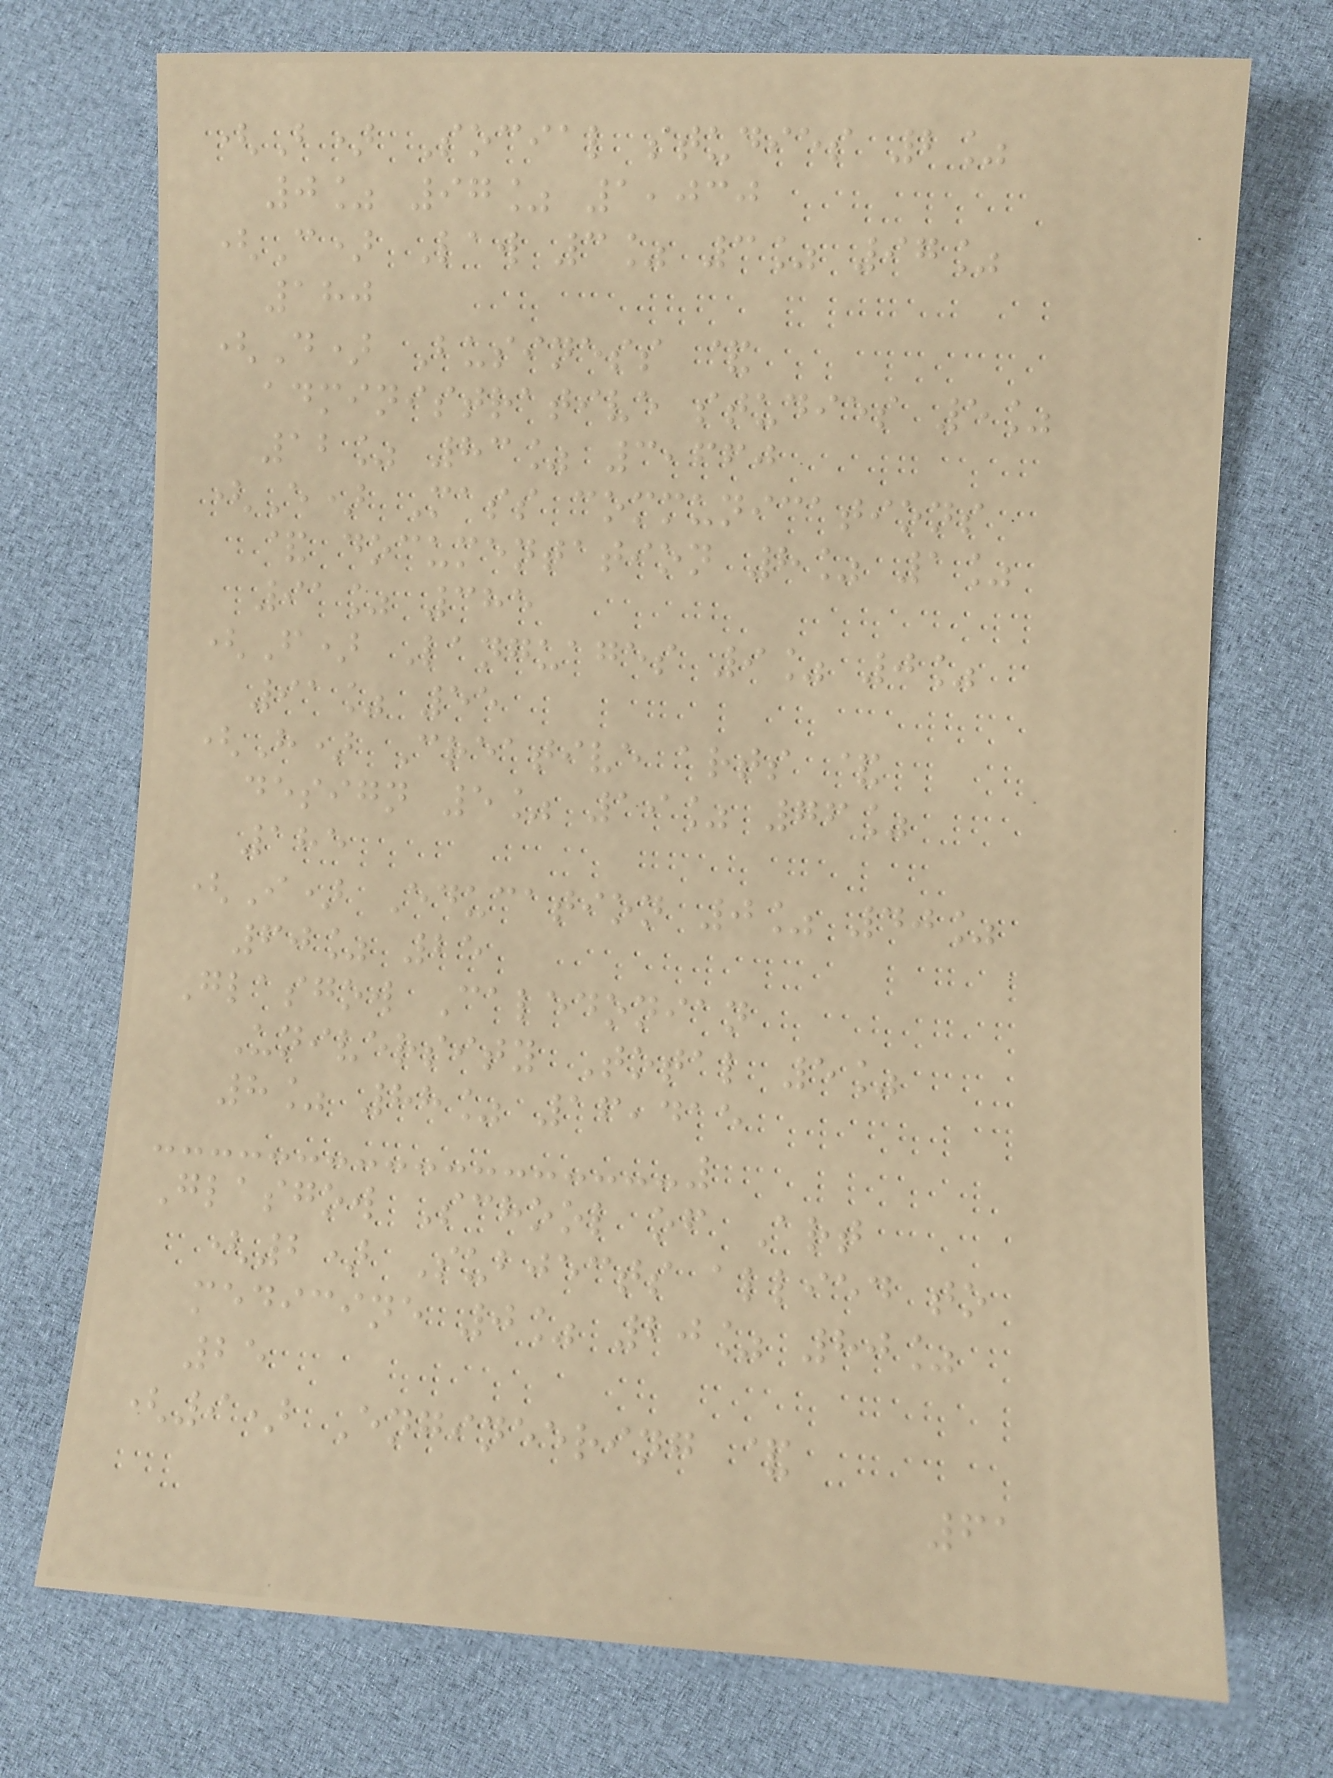(B) Social studies 2%
0% 97% 1,030
(C) Law 3% 3% 97%
180
(D) Business &
administrative studies 5%
12% 83% 3,660
(E) Mass communications
& documentation 8% 1%
91% 385
(F) Languages 9% 0%
91% 55
(H) Creative arts &
design 5% 19% 76%
185
(I) Education 0% 40%
60% 25
Glasgow Caledonian
University Total 5%
8% 88% 16,415
Glasgow School of Art
(2) Subjects allied to
medicine 0% 20% 80%
25
(9) Engineering &
61
